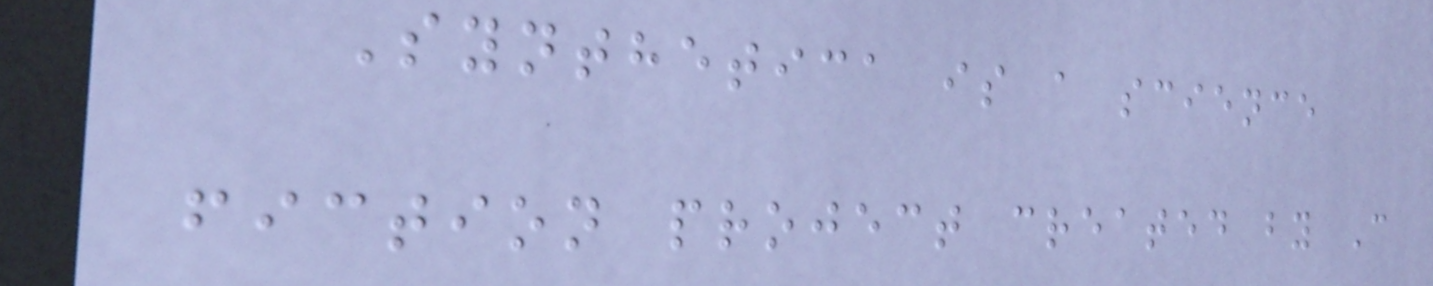Synthetica is a science
fiction project created by C
